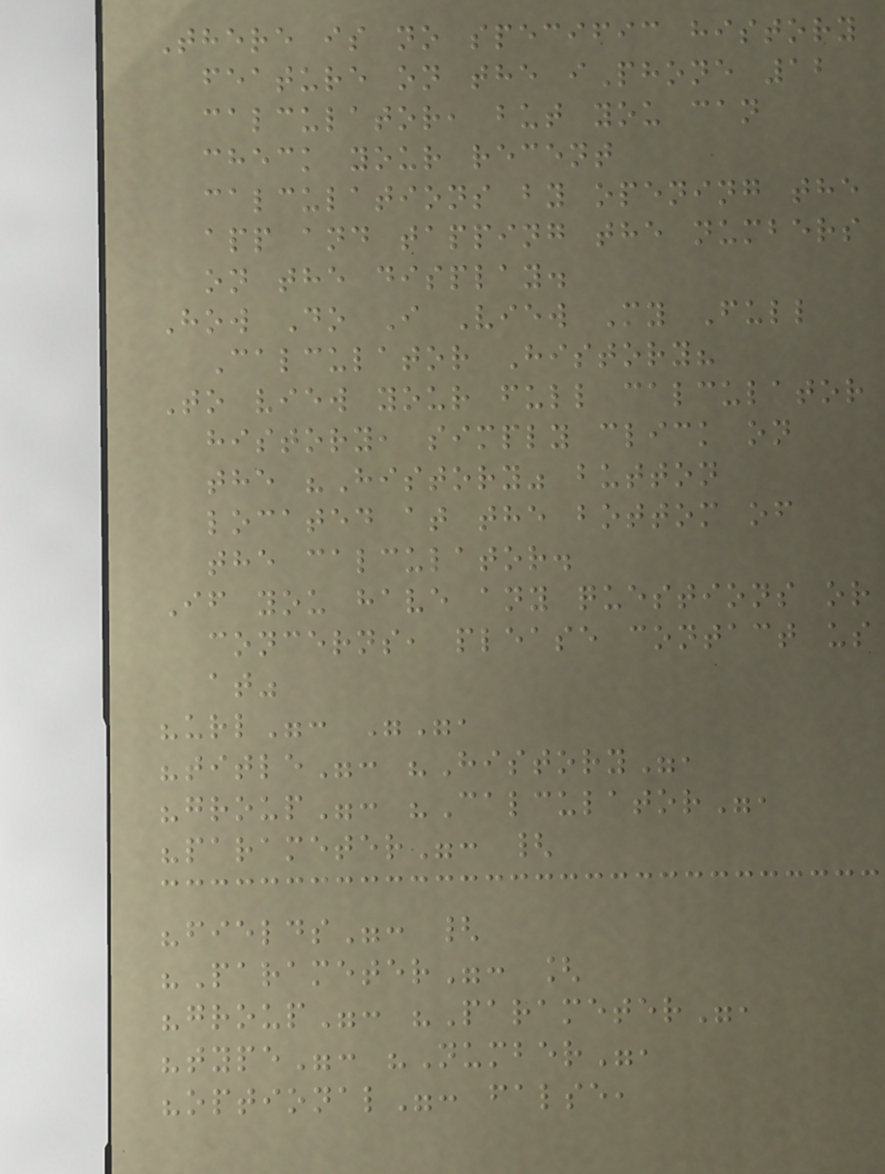There is no specific history
feature on the iPhone 12
calculator, but you can
check your recent
calculations by opening the
app and tapping the numbers
on the display.
How Do I View My Full
Calculator History?
To view your full calculator
history, simply click on
the "History" button
located at the bottom of
the calculator.
If you have any questions or
concerns, please contact us
at"
"url": "",
"title": "History",
"group": "Calculator",
"parameter": {
"fields": {
"Parameter": [
"group": "Parameter",
"type": "Number",
"optional": false,
